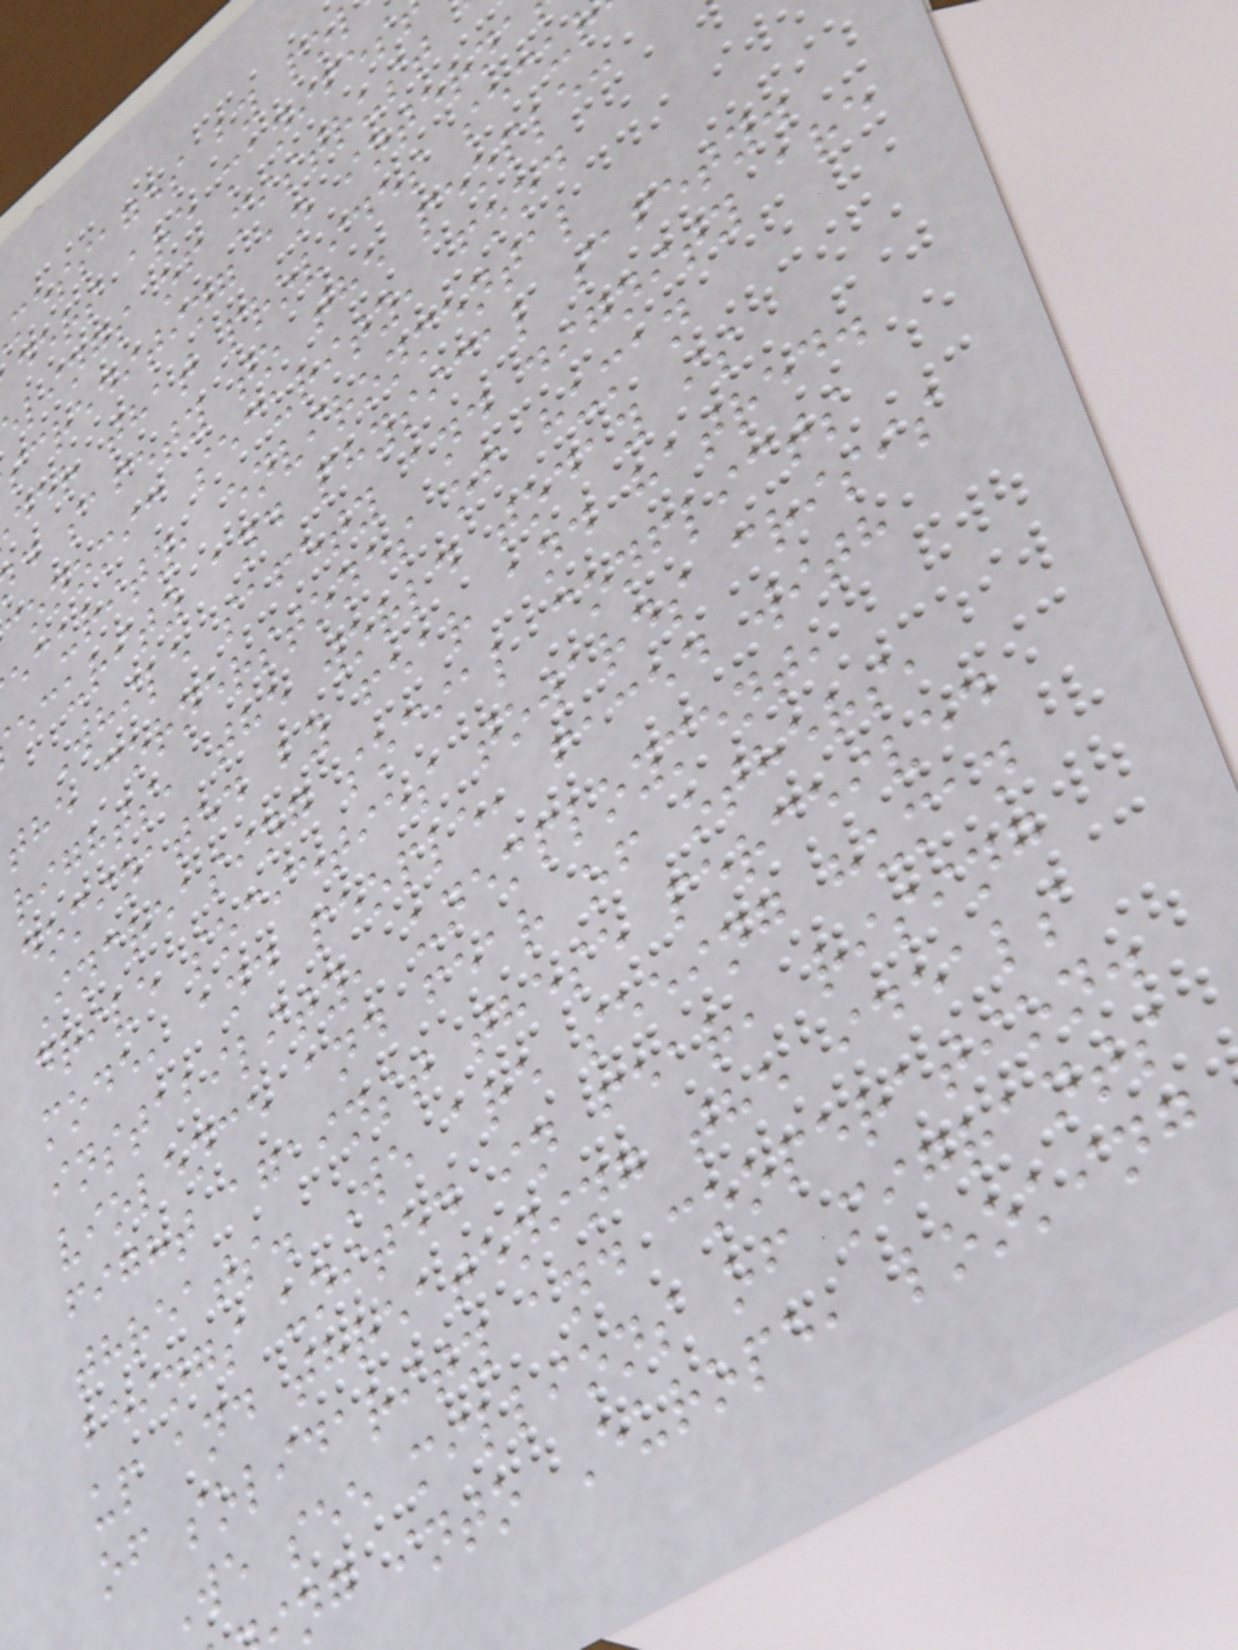messages by po
ders are manifes
lings of mistrust
screditing an interna
der that provides secu
d safety to the people:
conomic security, food
ecurity, environmental
ecurity and physical safety.
While safety and dignity are
the cornerstones of human
rights, the world today is
dominated by fear and hatred.
Increasing social conflicts
drive societies towards crisis
mode, and people, faced with
instability, unemployment,
violence and fear of others,
fight against these perceived
threats. We are seeing human
beings united in fear, rising
up and threatening the ideals
of solidarity and cooperation.
We see millions of migrants
ng into Europe, looking
